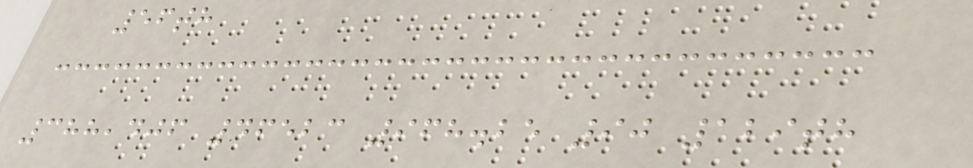56th
388,406 46523 968.25 90 129th
